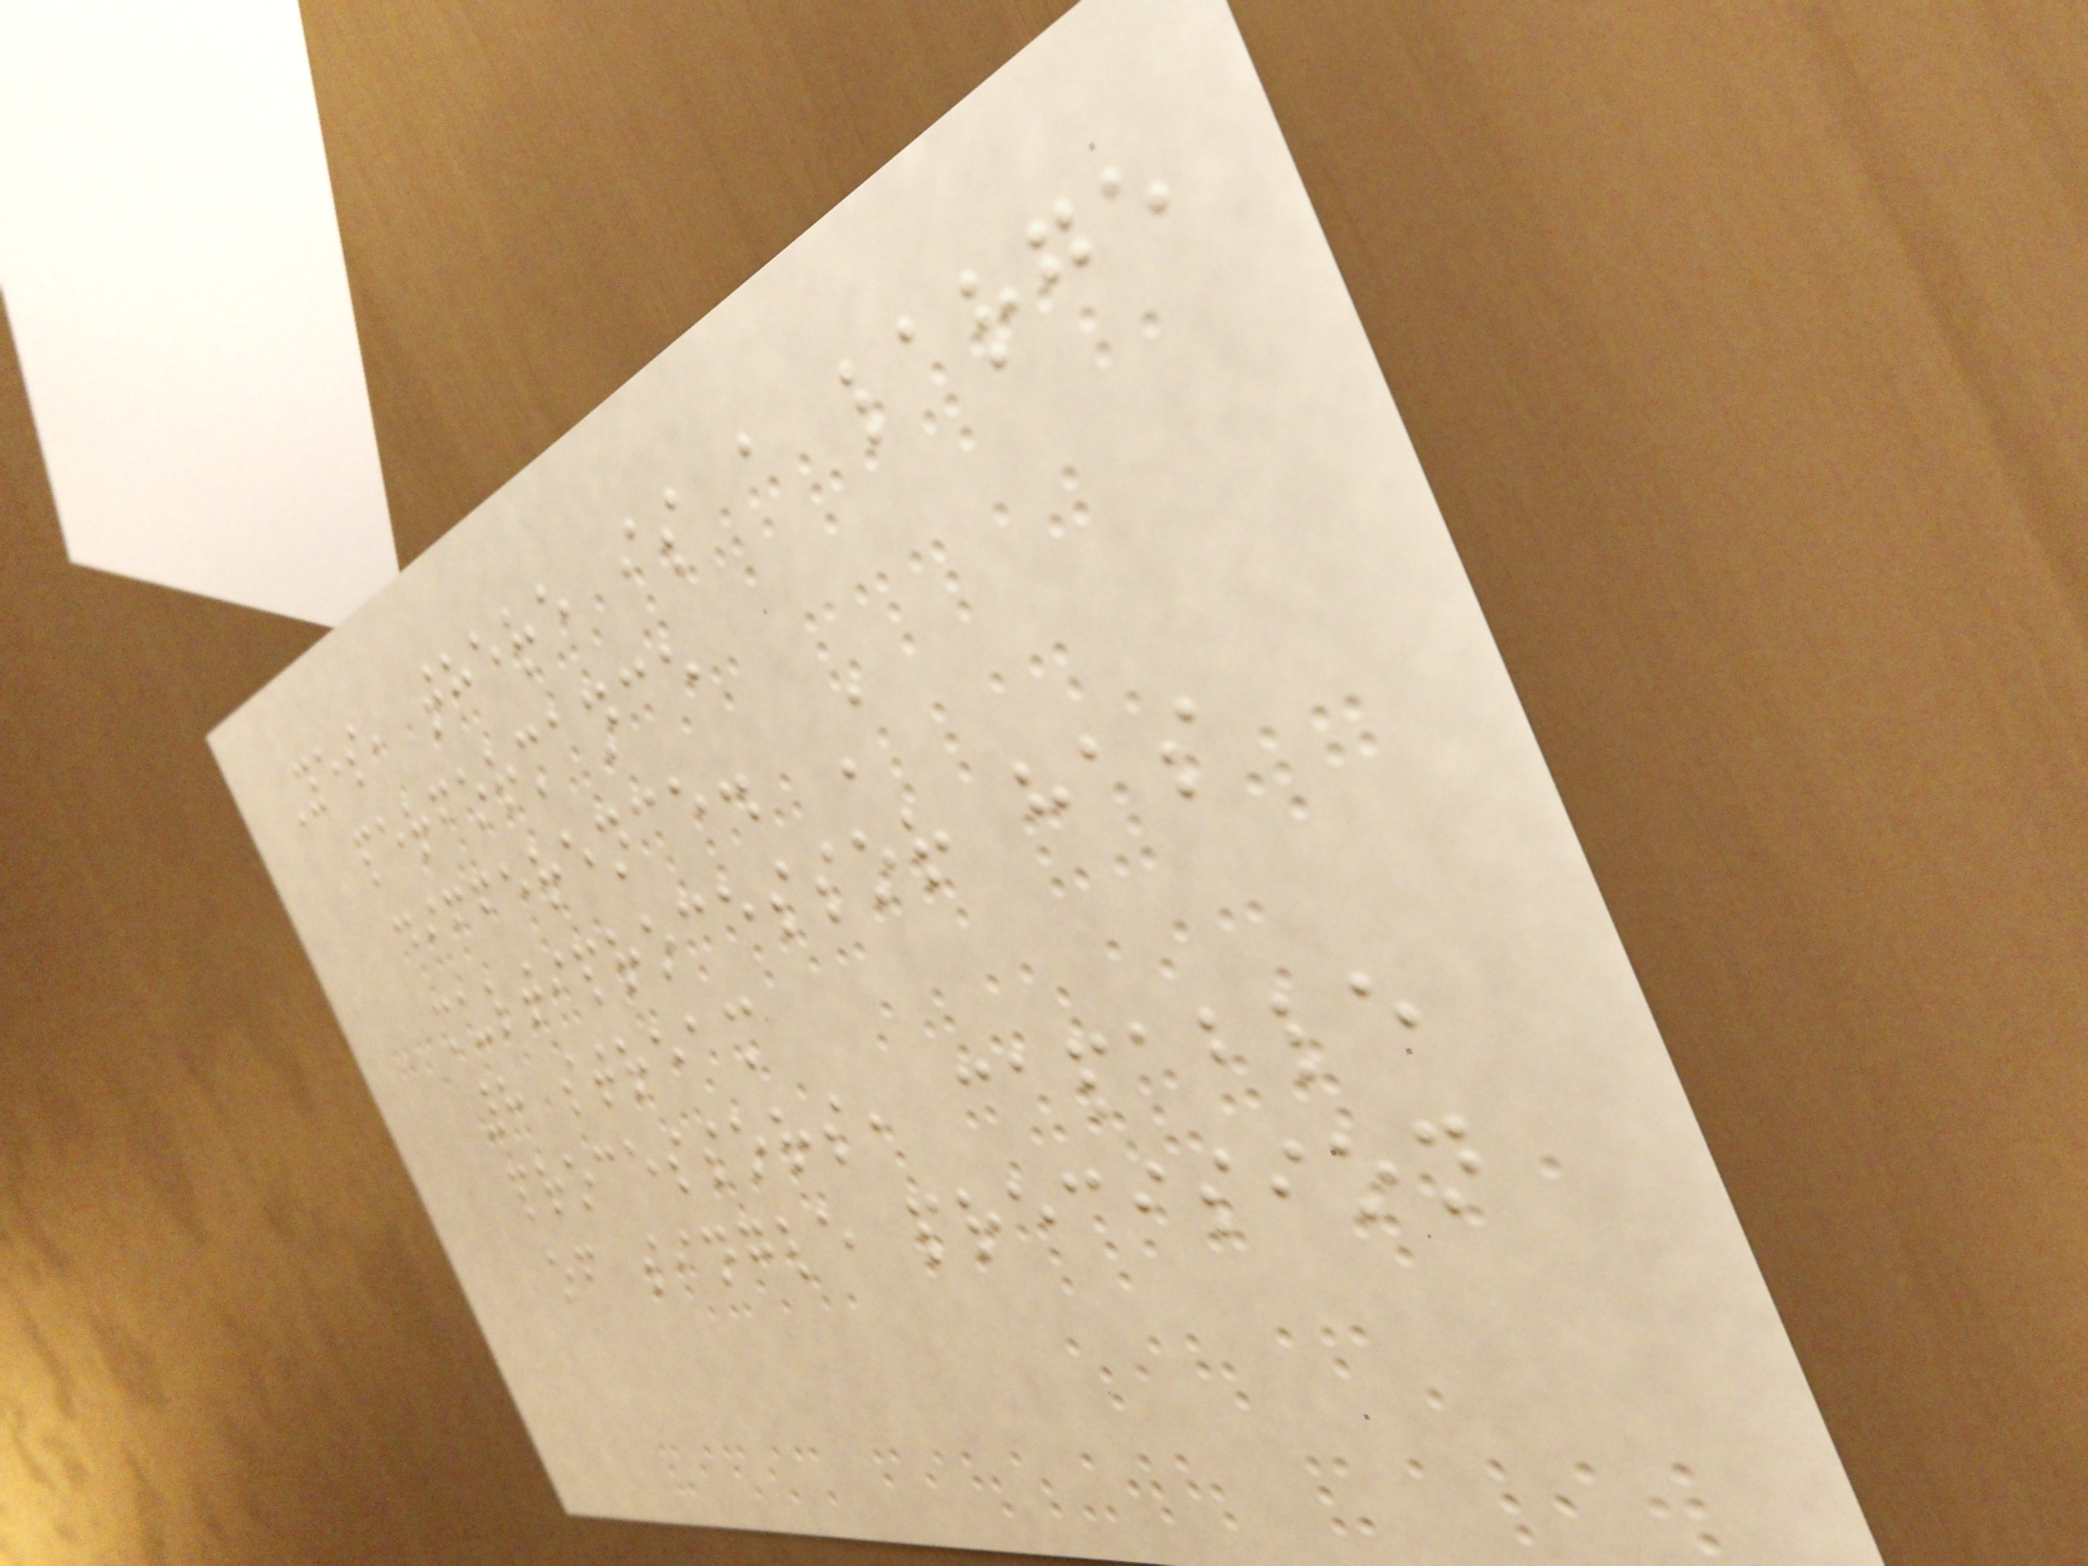Yes, there is a large
performance
difference. A
multiprocessor has
8 stream
processors, capable
of single precision
